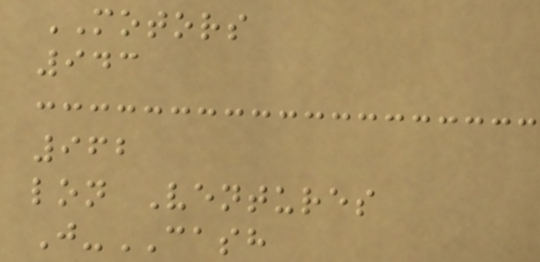MOTORS
943
962
lon Ventures
J-CASH
